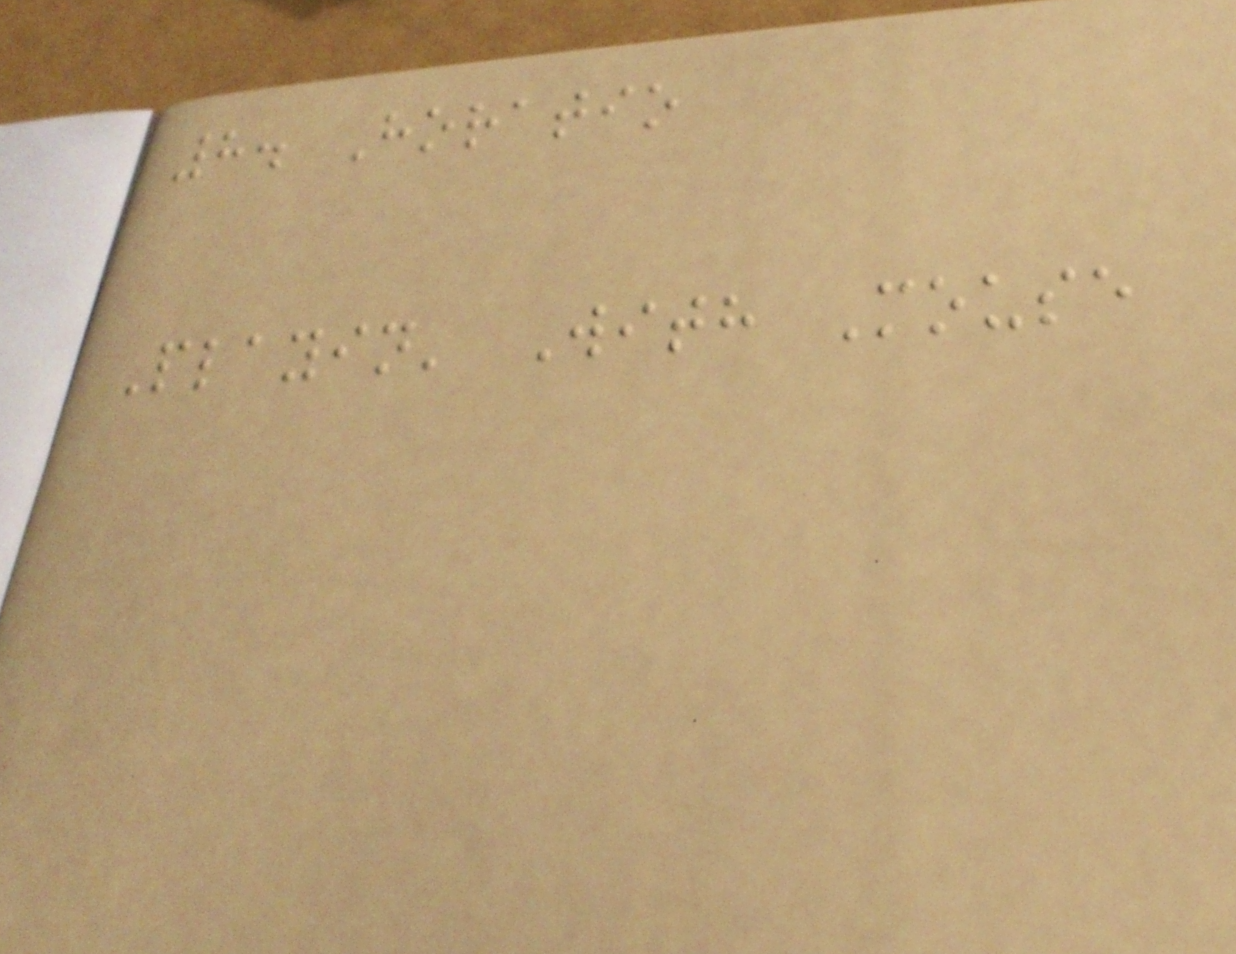8. Horatio
Playin' With Mouse
